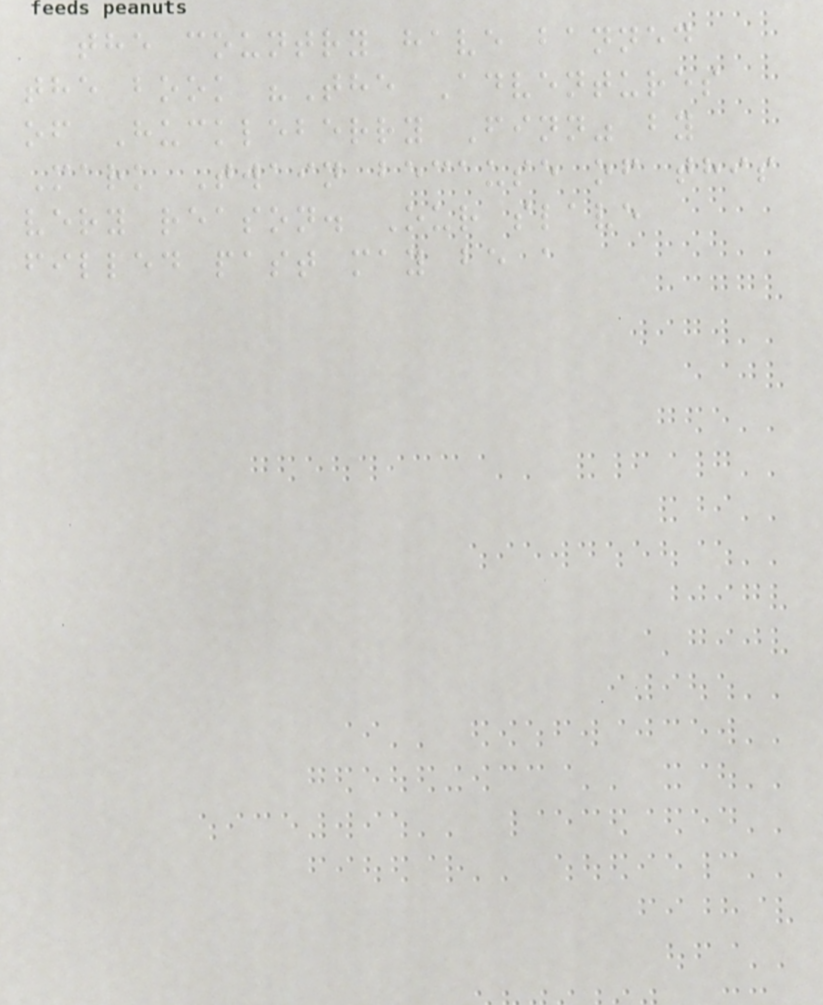the country have banned
the book "The Adventures
of Huckleberry Finn" by
Mark Twain because of this
very reason. Our slave
filled past may be a
